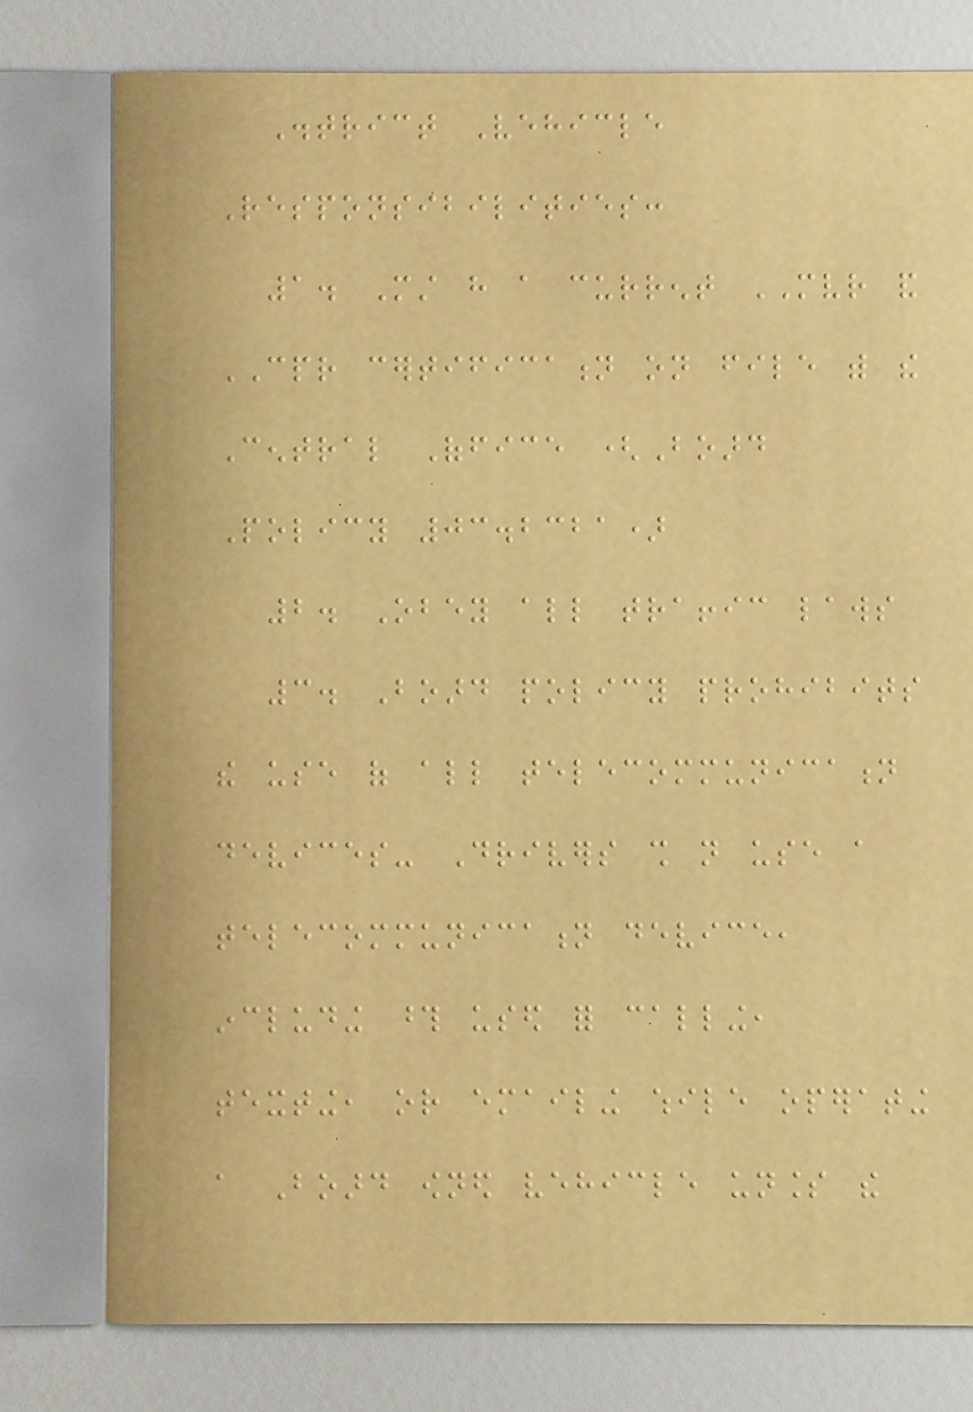District Vehicle
Responsibilities:
1. Must have a current MVR and
CPR certification on file with the
Central Office (Board
Policy 03.2321)
2. Obey all traffic laws
3. Board policy prohibits
the use of all telecommunication
devices- Drivers shall not use a
telecommunication device,
including those used for calling,
texting, or emailing while operating
a Board owned vehicle unless the
